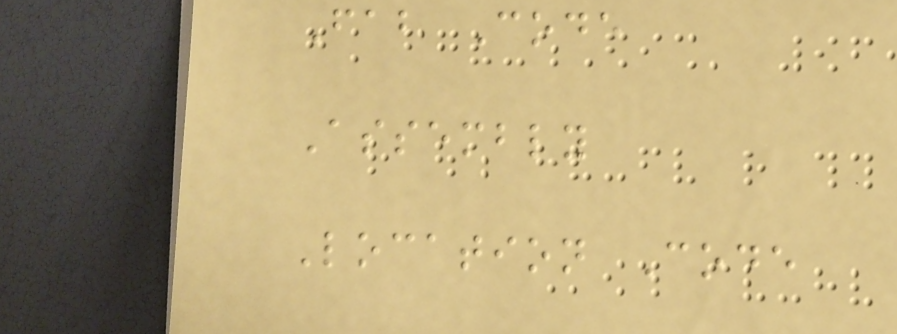Fab Code
Assembly
Location Code
